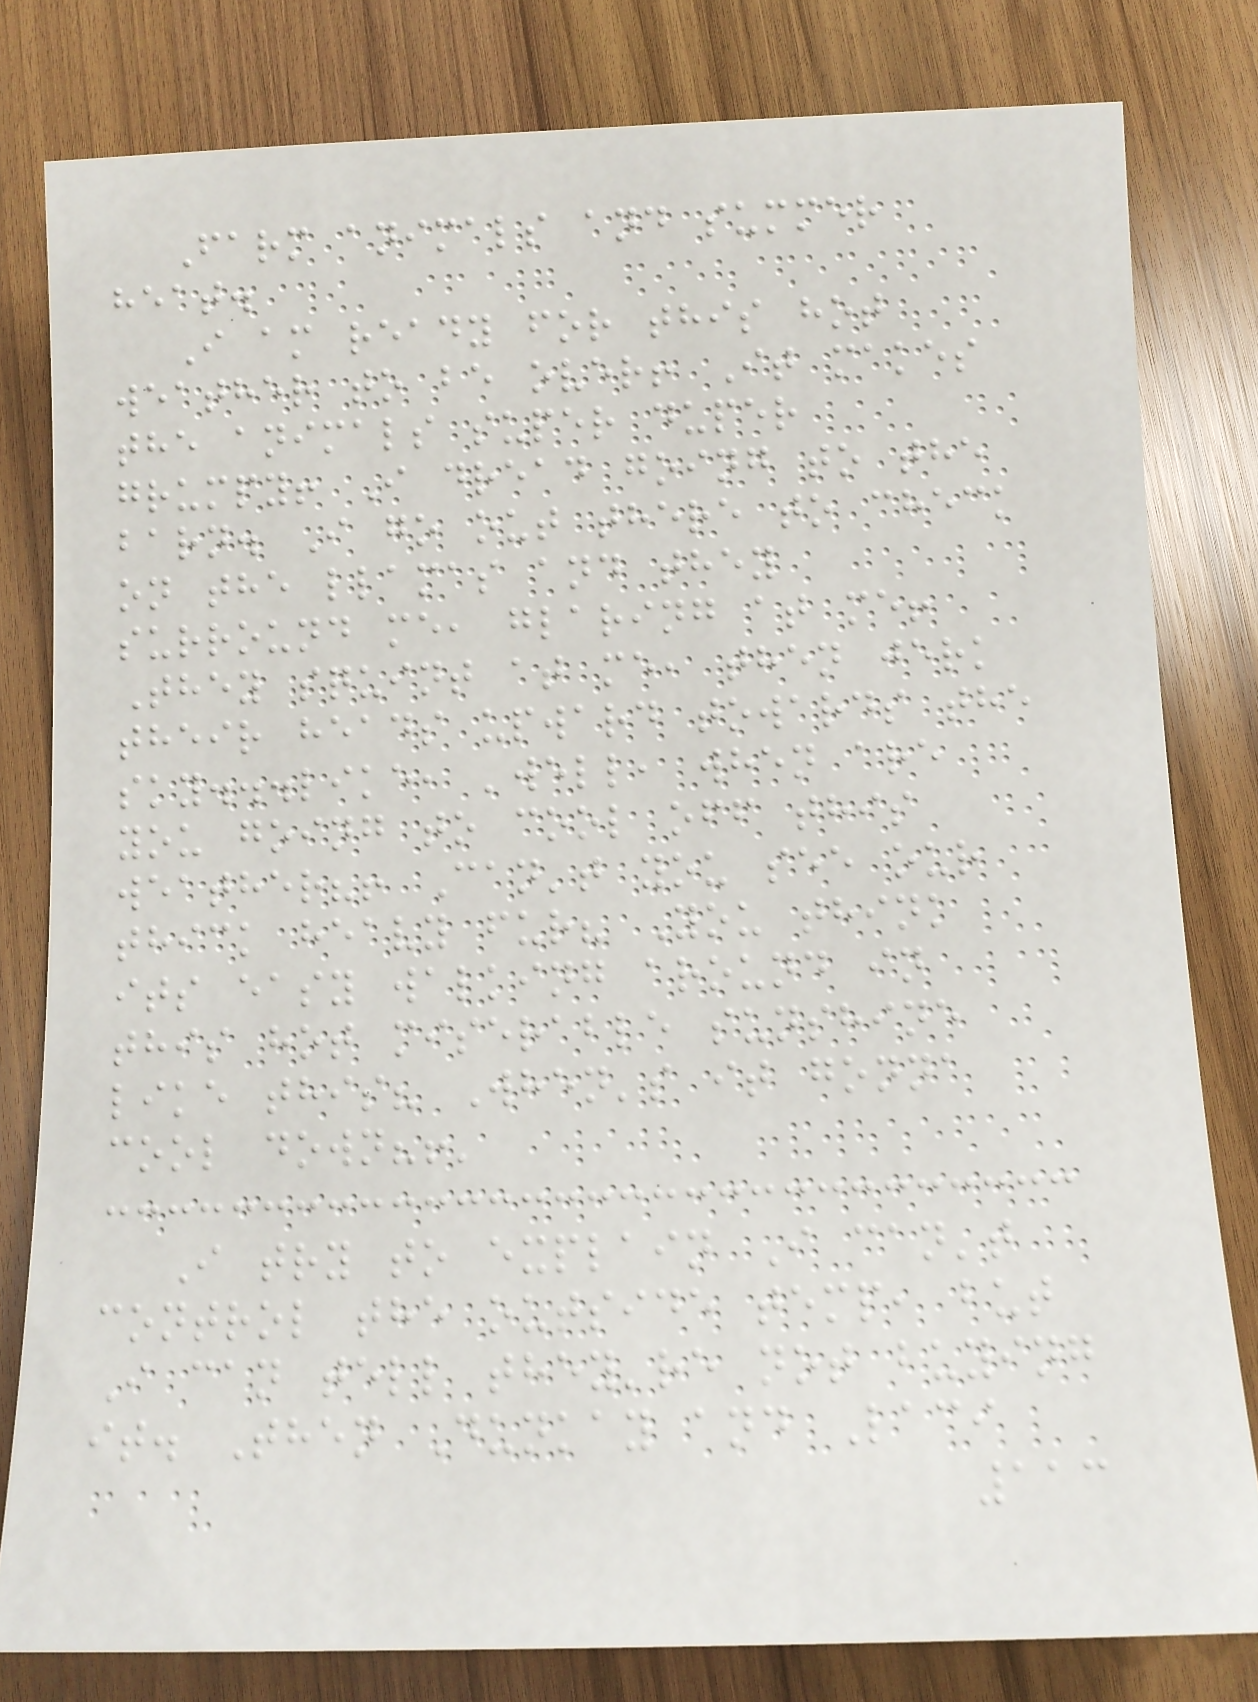Farm animals and summer
heat.
I am ready for this hot
weather to be over! It makes
the animals super duper
grumpy! I dread going to the
barn. I go out there to check
on the llamas and they
surround me, glaring at me!
They squint at me, then jerk
their heads upward towards the
sky...like, 'well, when are
you going to cool off this
weather?! Can't you see our
thick heavy fur? You think
its easy walking around in
this hot miserable sunshine
like this? When's it gonna
cool down?!'
I try to explain I can't
control the outside temp, but
I can tell they're not buying
it. Then Dunkay and Laci
113
